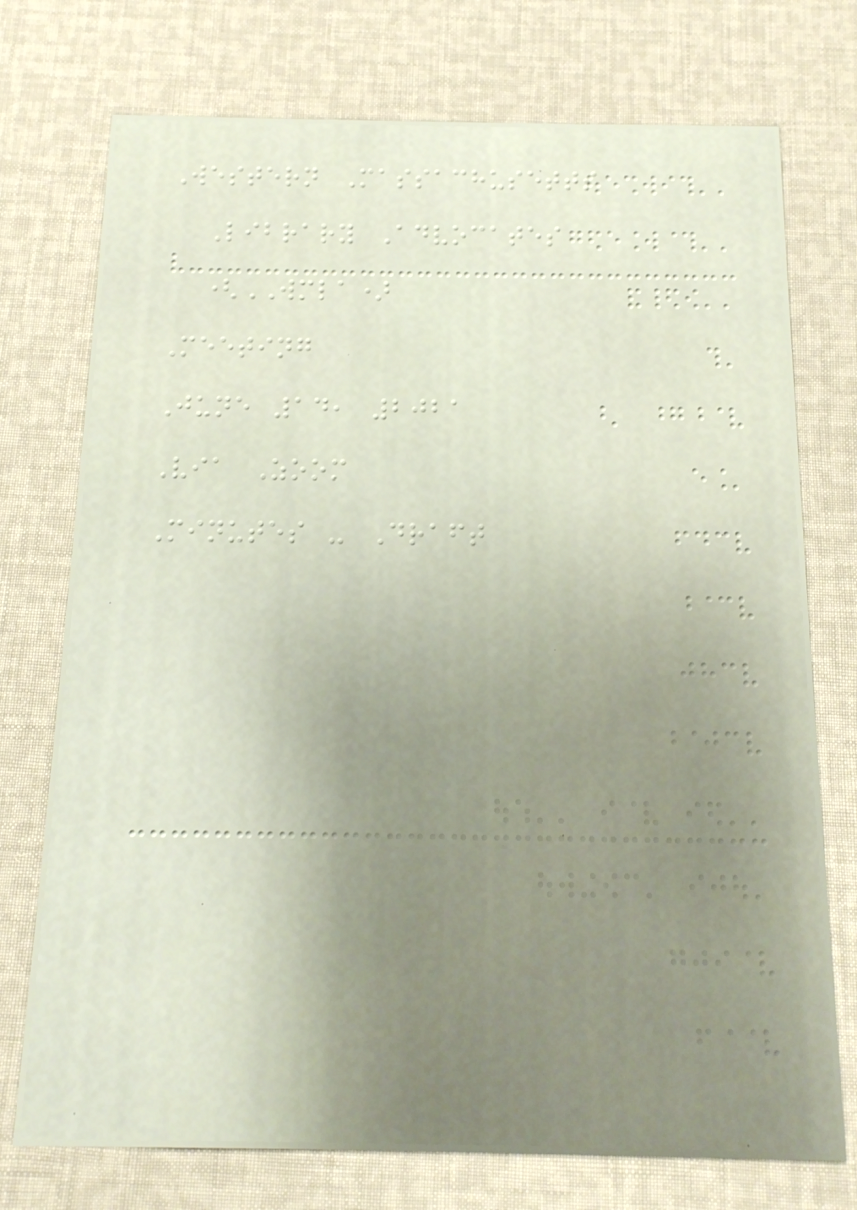Western Massachusetts
Library Advocates
(WMLA)
Meeting
June 14, 2021
Via Zoom
Minutes - Draft
